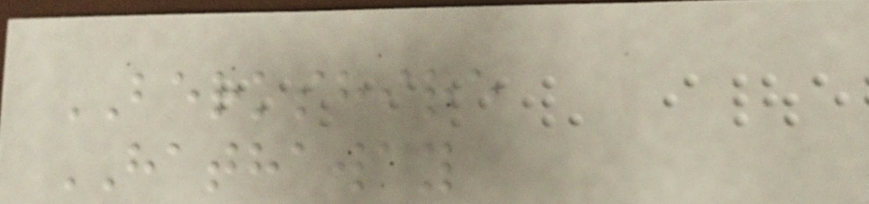BERKSHIRE
HATHAWAY
